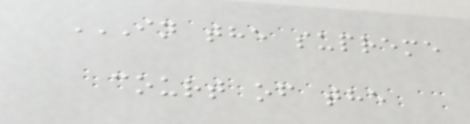IN THE SUPREME
COURT OF THE
